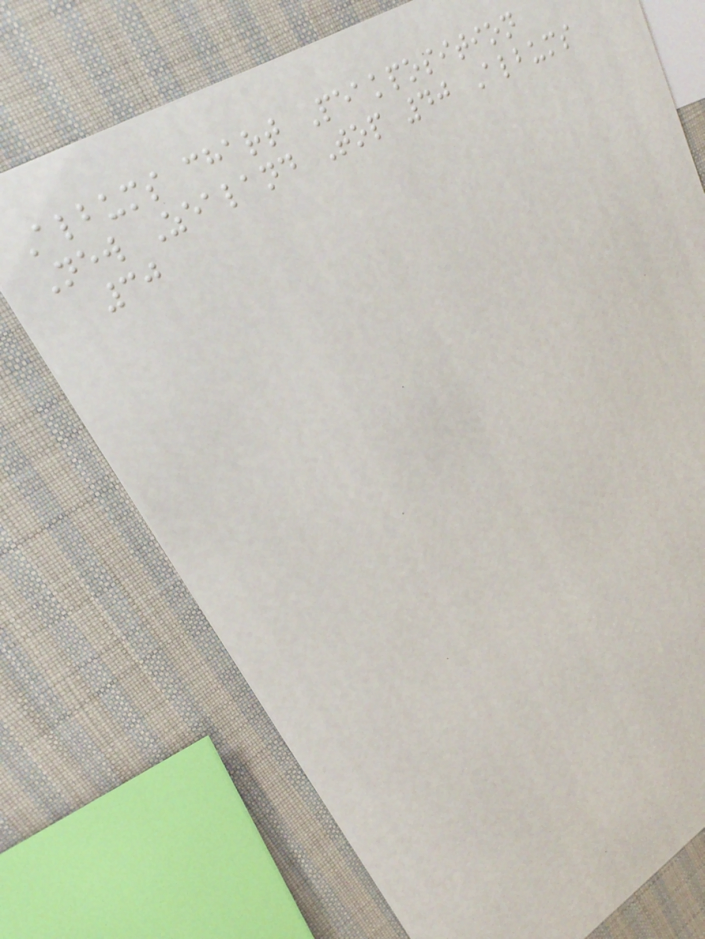Albums chart Peakposition
New Zealand Top 40 Albums
30
